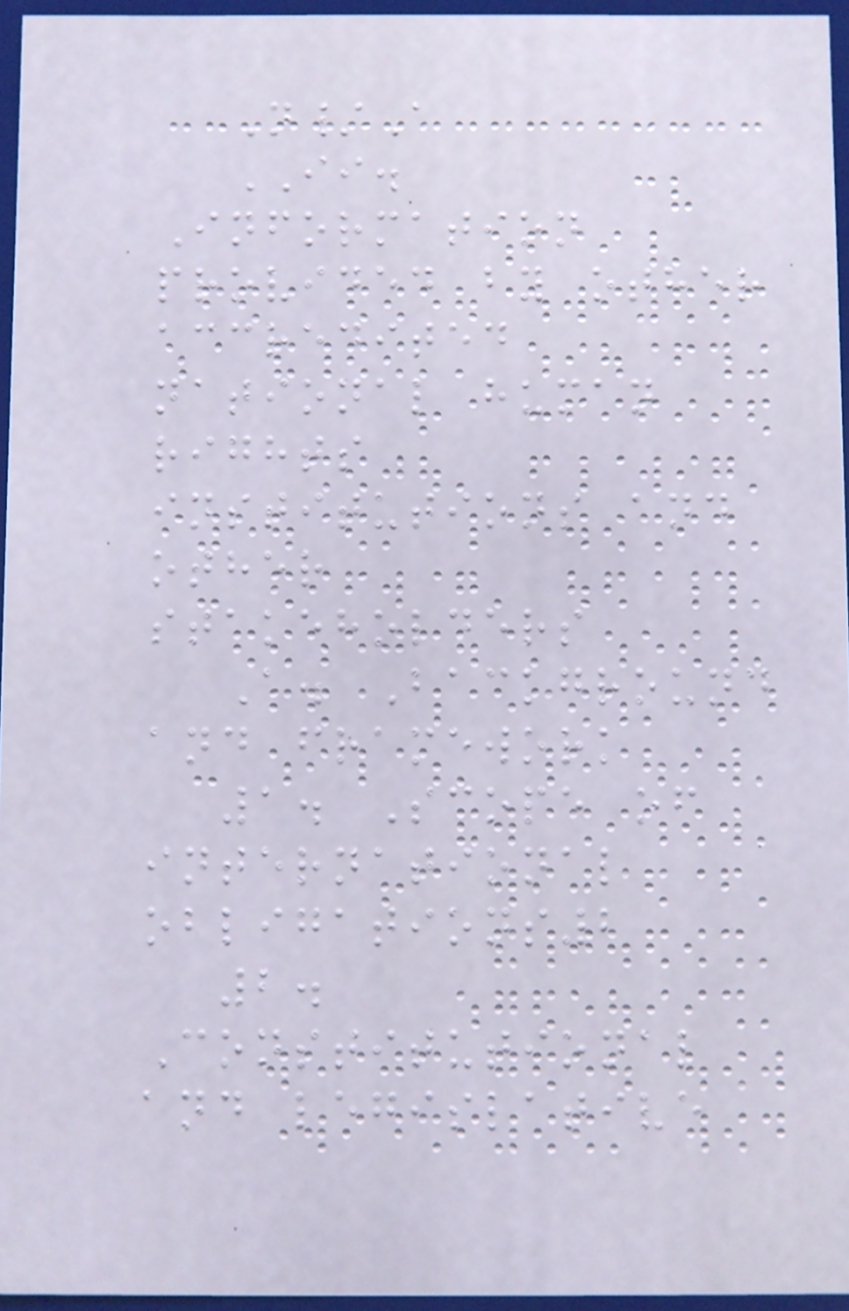N/A
II.
Information
provided by other
accredited
national human
rights
institutions and
other
stakeholders
A. Background
and framework
1. Scope of
international
obligations2
2.
Constitutional
and legislative
